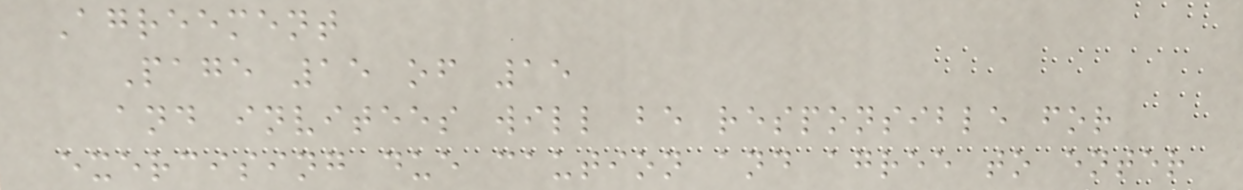Agreement
Page 15 of 15
and invitees will be responsible for
exercising due caution and agree to enter
